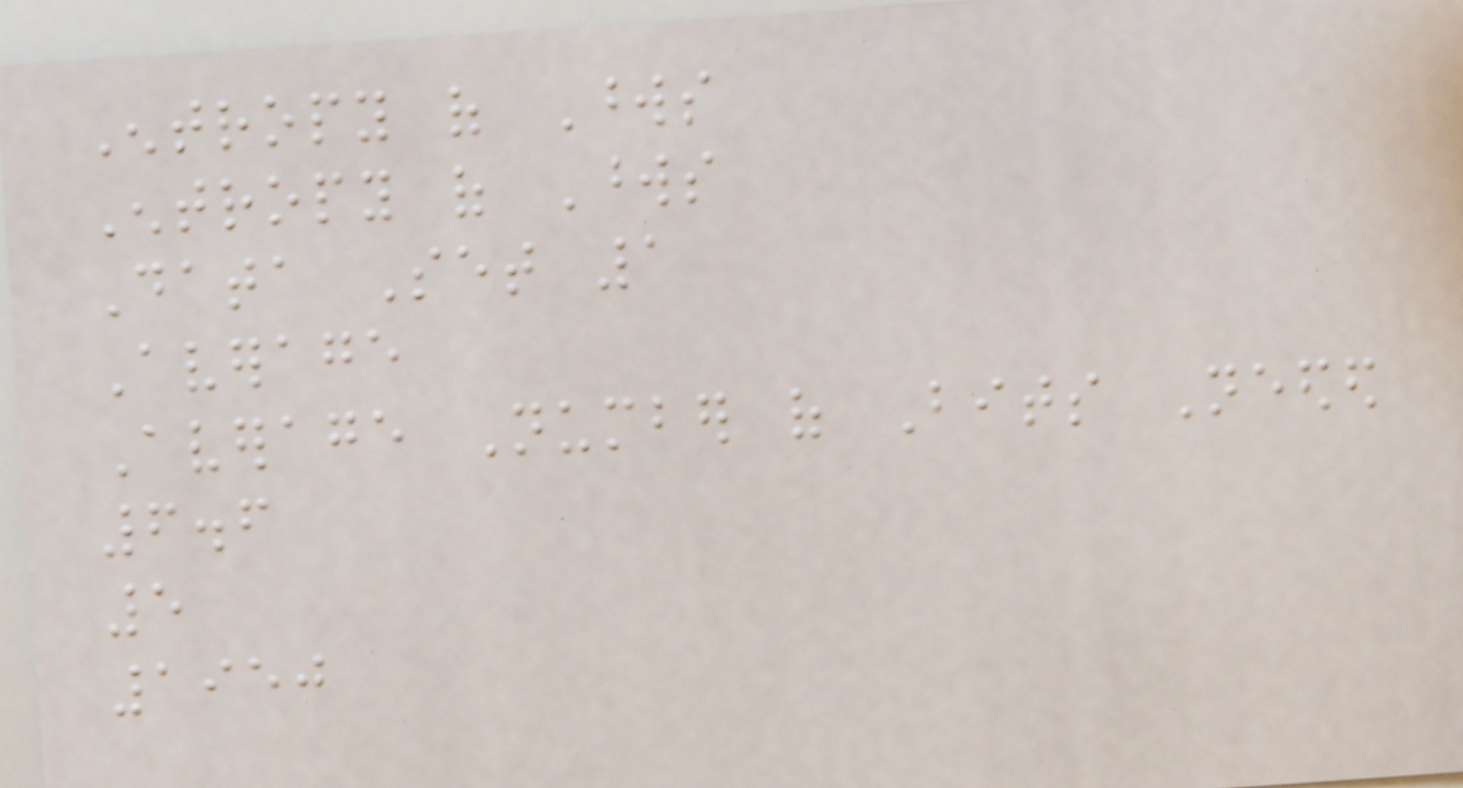Entropy of Words
Entropy of Words
Data Set 1
Average
Average Number of Bits Needed
6.6
5
1950
